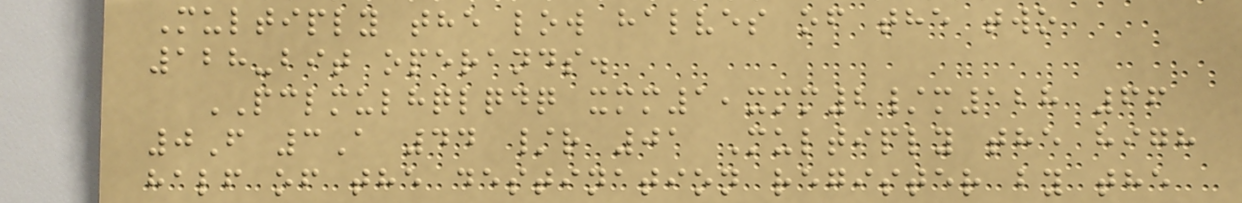Multiply the low halves of the two
128-bit operands.
PCLMULHQLQDQ xmm1,xmm2/m128 66
0F 3A 44 /r 01 Multiply the high
half of the destination register by the
